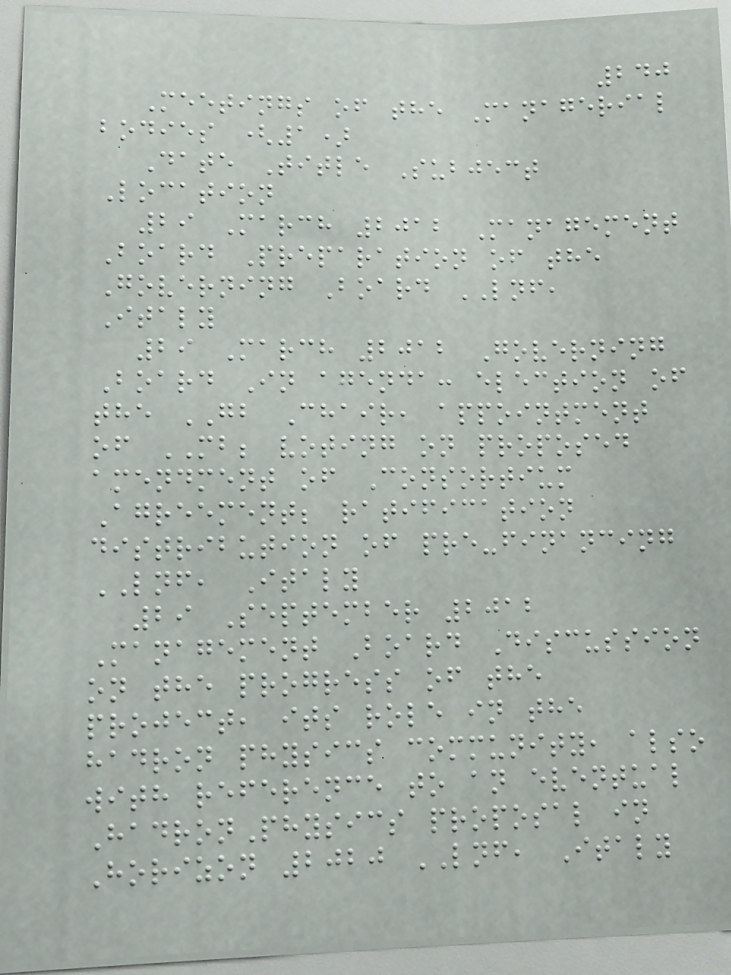240
Meetings of the Managerial
bodies (1)
Date Title Subject
Location
29 March 2012 Management
Board Preparation of the
Governing Board LNF,
Italy
29 March 2012 Governing
Board In agenda: election of
the GB Chair, appointment
of MB; voting on proposed
amendment of Consortium
Agreement; ratification
distribution of pre-financing
LNF, Italy
29 September 2012
Management Board Discussion
on the progress of the
project, its role in the
hadron physics community, also
with reference to an eventual
HadronPhysics proposal in
Horizon 2020 LNF, Italy
